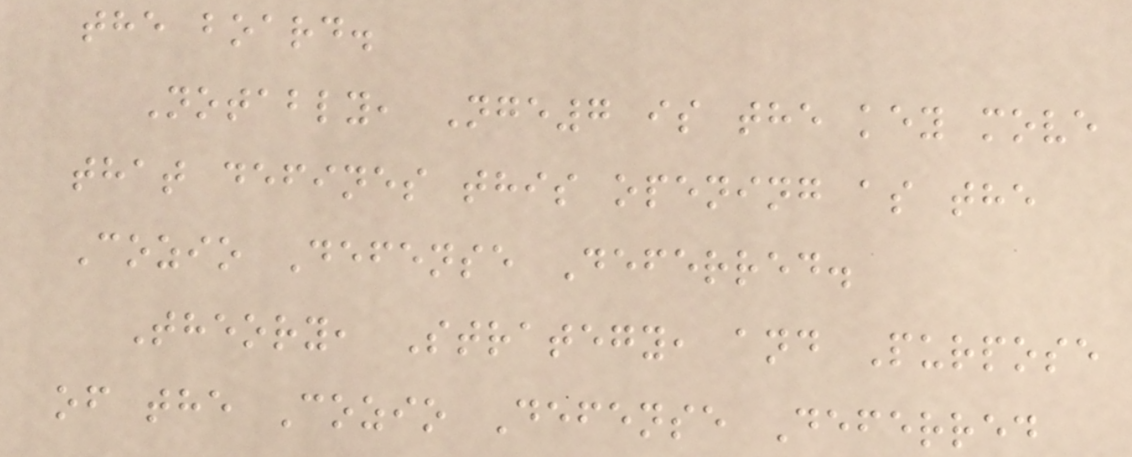the board.
Notably, Nge7 is the key move
that defines this opening as the
Cozio Defense Deferred.
Theory, Strategy, and Purpose
of the Cozio Defense Deferred
